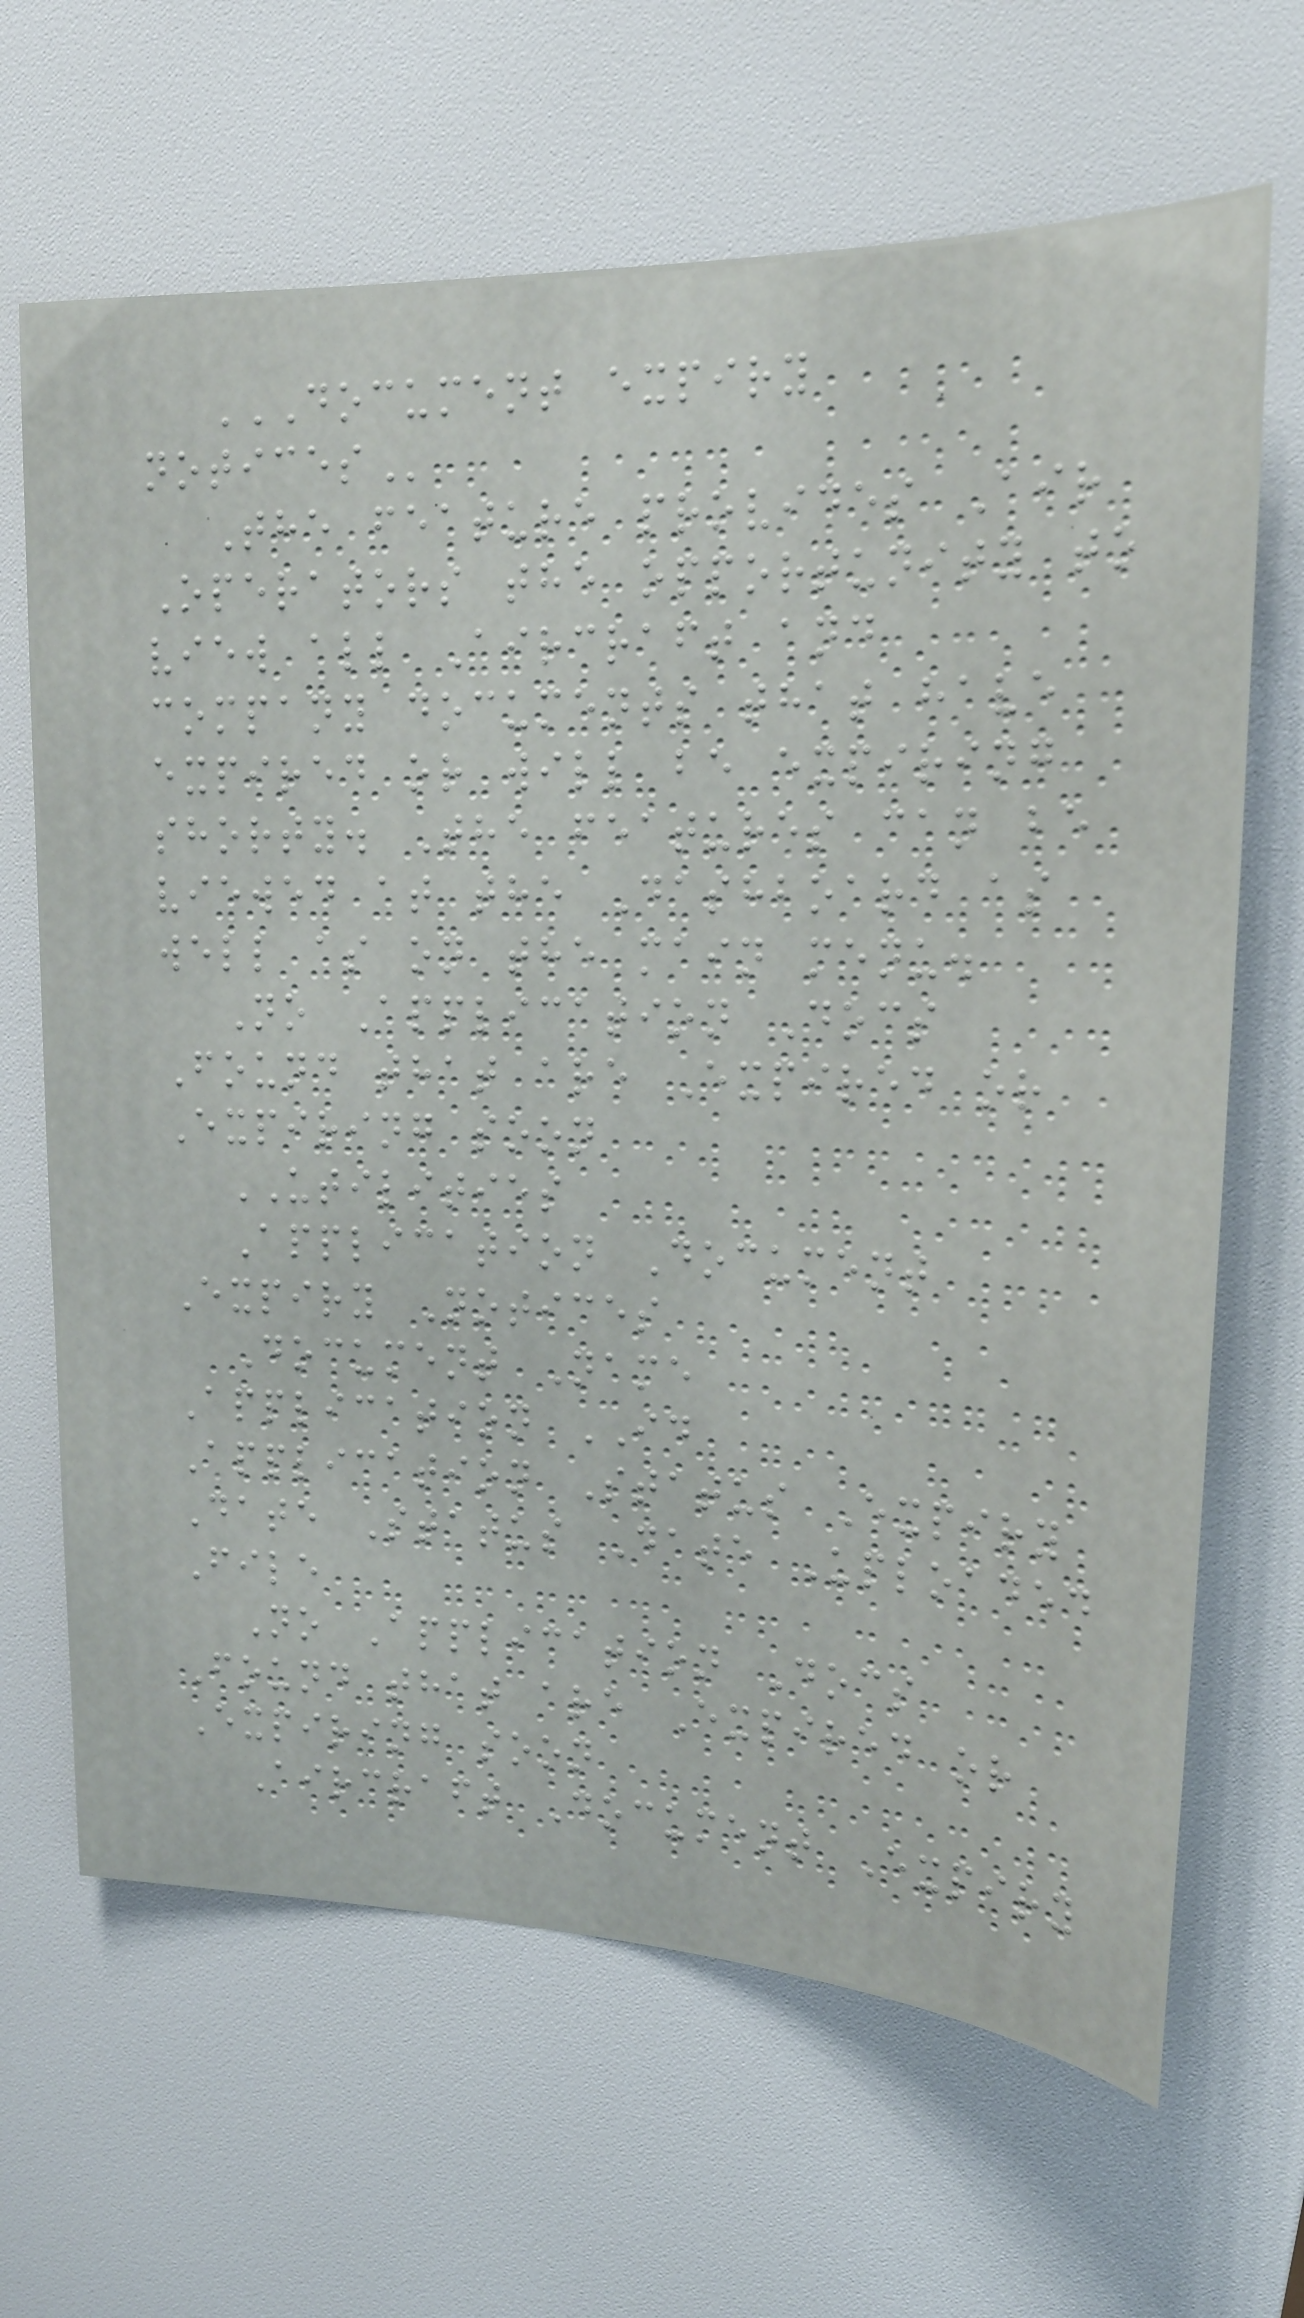DOCUMENT EXPIRY
NOTICES
The feature provides Air
Operators the opportunity to
view all Aircraft and
company documents that have
expired or will be expiring
shorty. The features can be
viewed at the Dashboard as
well as on the main menu.
No Application Docs
Found that are Expired or
Expiring soon
UTILITIES
Application Document
Expiry Notices
Document Name
Application ID
Application Status Expiry
Date Status Date Uploaded
File
No Application Docs
Found that are Expired or
Expiring soon
Aircraft Document Expiry
